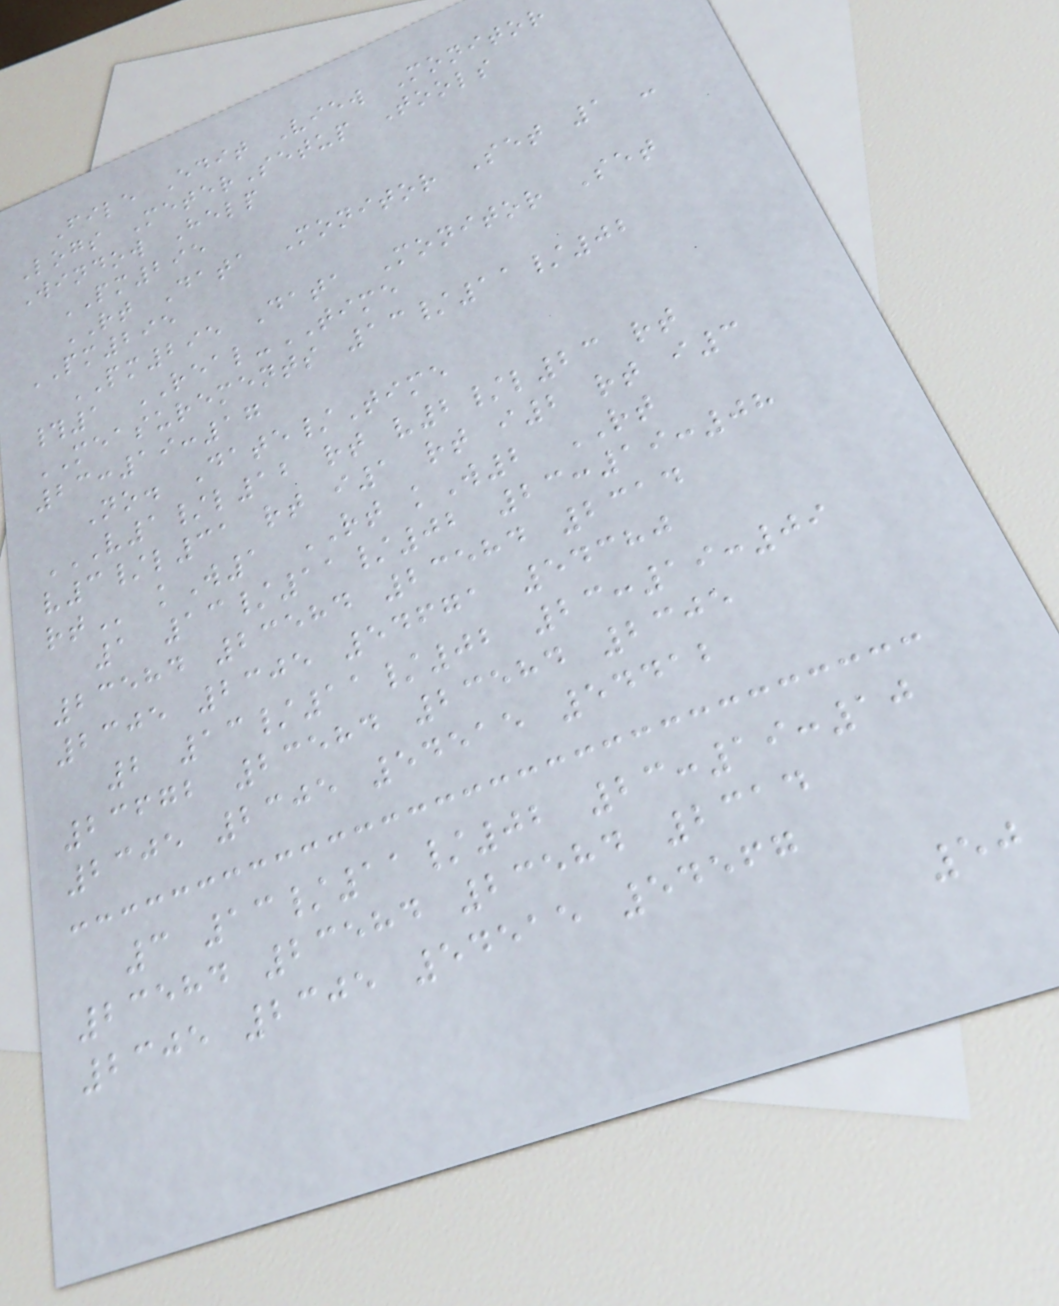File Edit View Monitor
Logs MeterSetup Tools
Window Help
PM295
RT Data Monitor Set 1 -
PM295
PM295 Data Monitor Set
#1 REAL-TIME
MEASUREMENTS 13/11/02
23:19:17
No. Date/Time
V1/L12 RT V2/L23 RT
V3/L31 RT I1 RT I2 RT I3
RT kW1 RT kW2 RT
1 13/11/02 23:19:08
23584 23584 23584 2314
2305 2305 54671 54380
2 13/11/02 23:19:09
23672 23584 23584 2305
2305 2305 54515 54412
3 13/11/02 23:19:10
23584 23584 23584 2314
2305 2305 54515 54567
50
